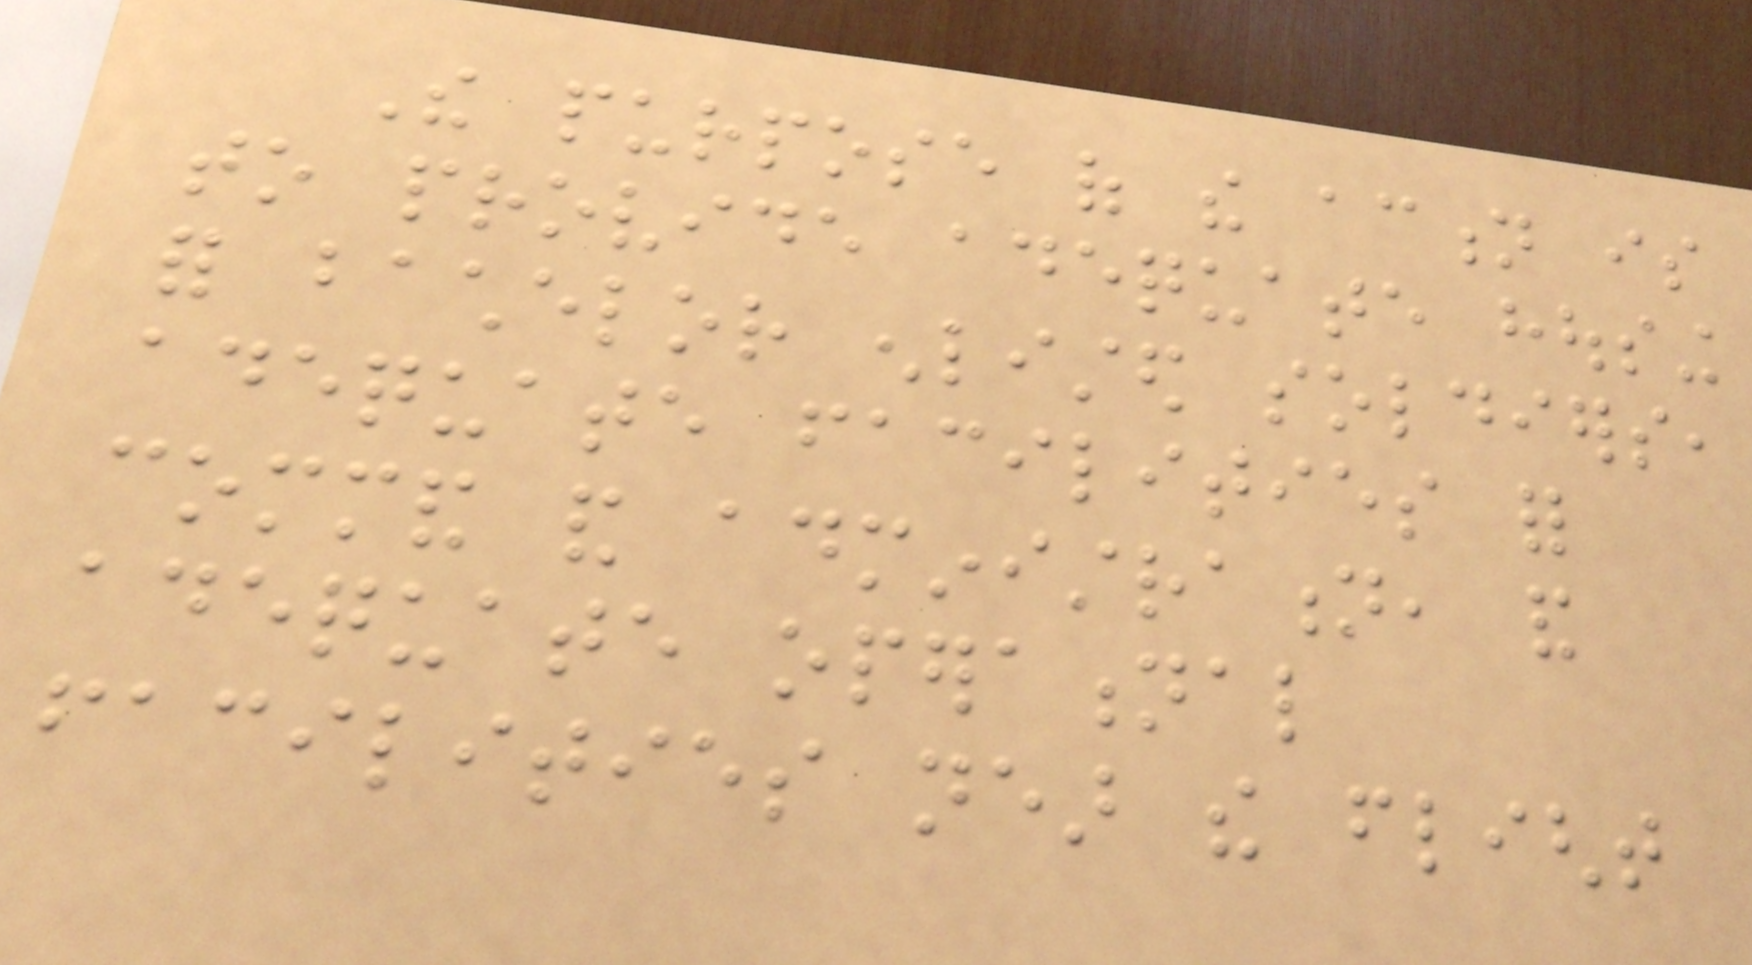The purpose of the action is
to provide adequate housing
for bachelor enlisted soldiers,
adequate facilities for
command and administration, and
adequate operational
facilities near the flight
